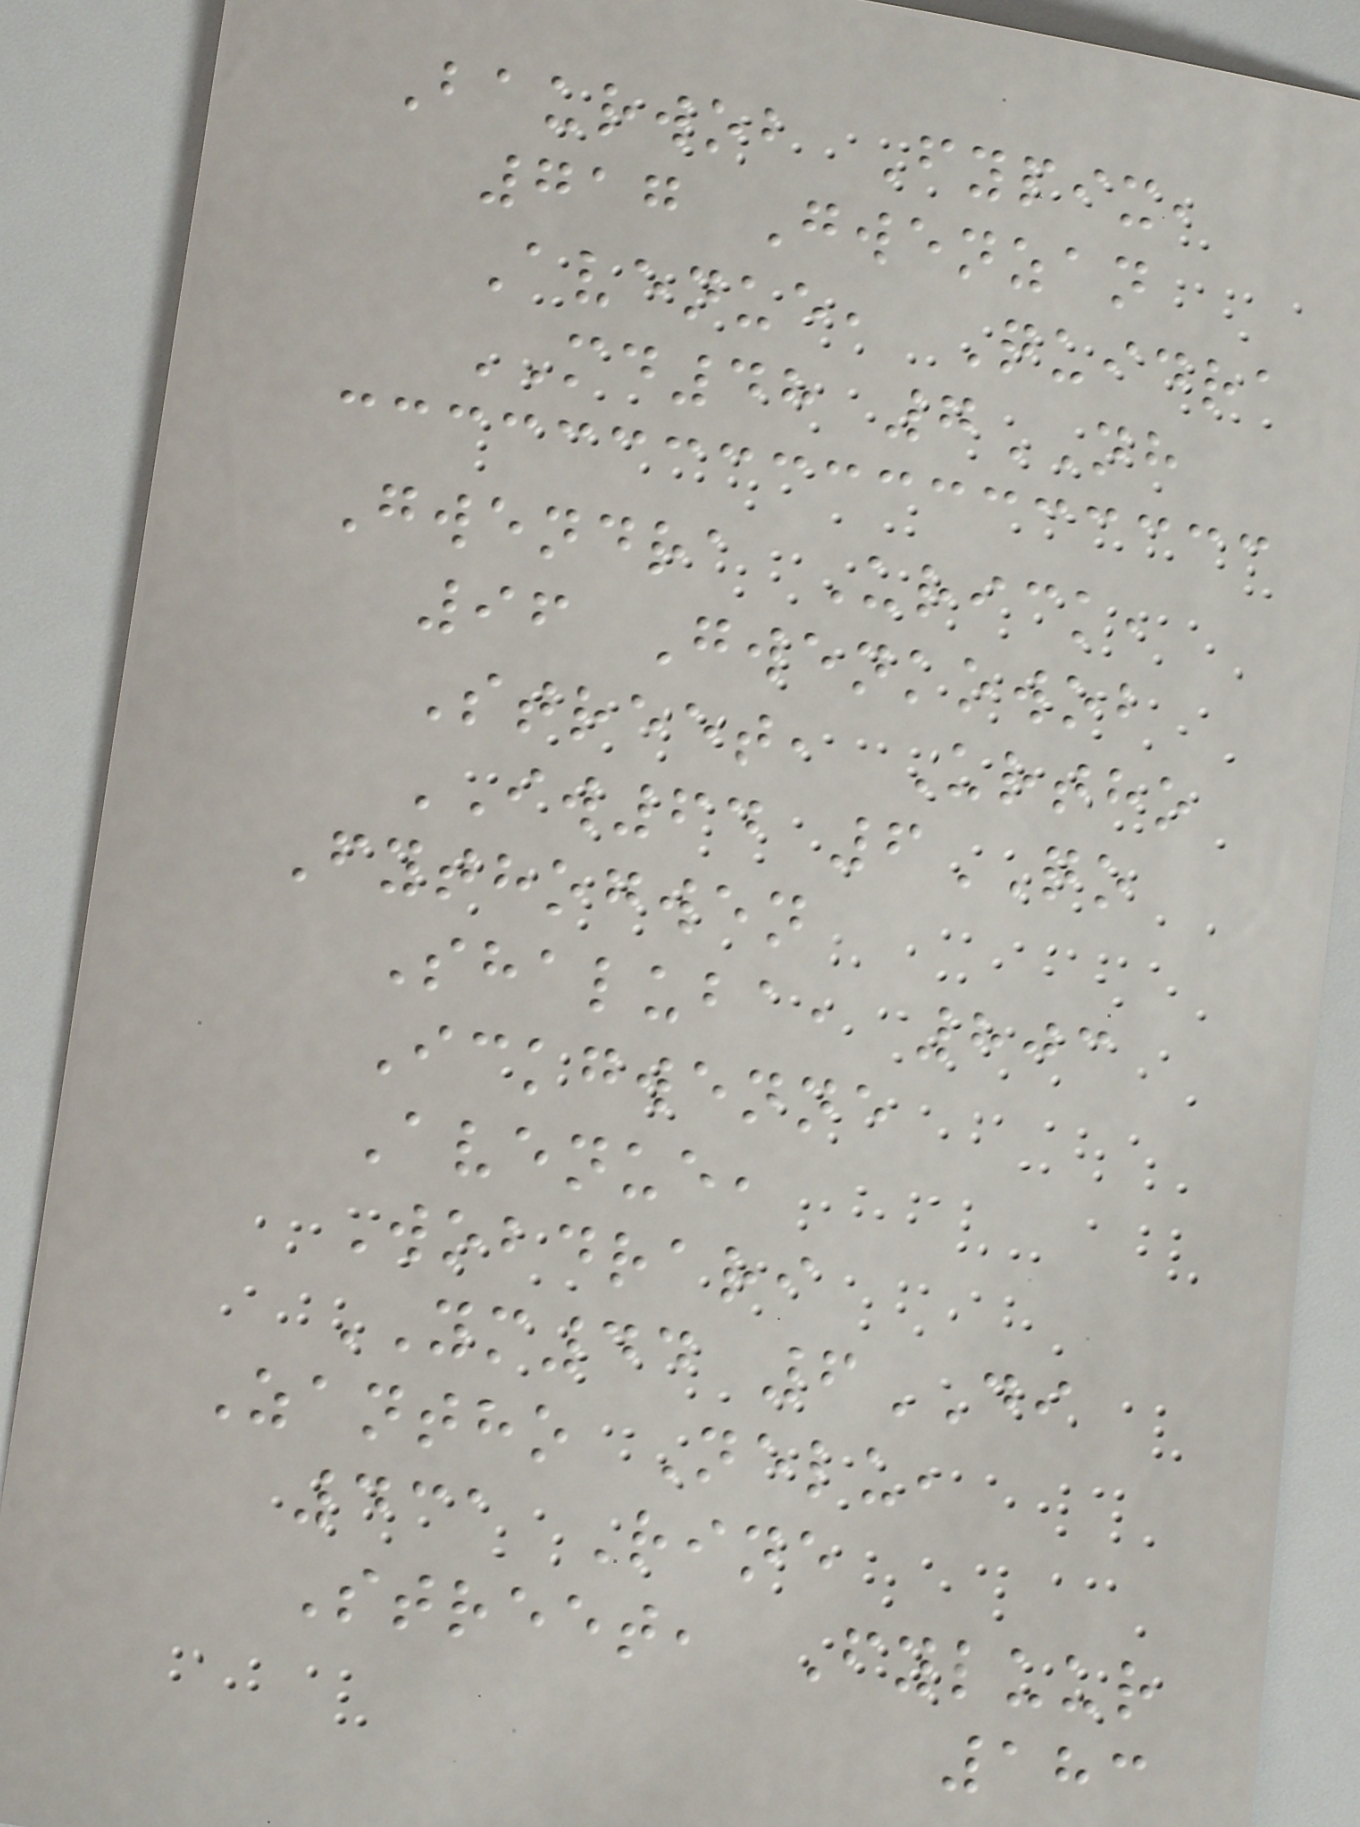Baurwob Fypix,
717 Gwenzan
Avenue, Quidra
MD48 7NH
Gwendra Urick,
96 Gwenkowob
Street, Urtho
IW64 6QO
Fythogwen
Shaluba, 803
Ickgwenne
Avenue,
Wobdrari
YM44 6DI
Zantho Nelu,
431 Rine
Street, Fyluur
183
